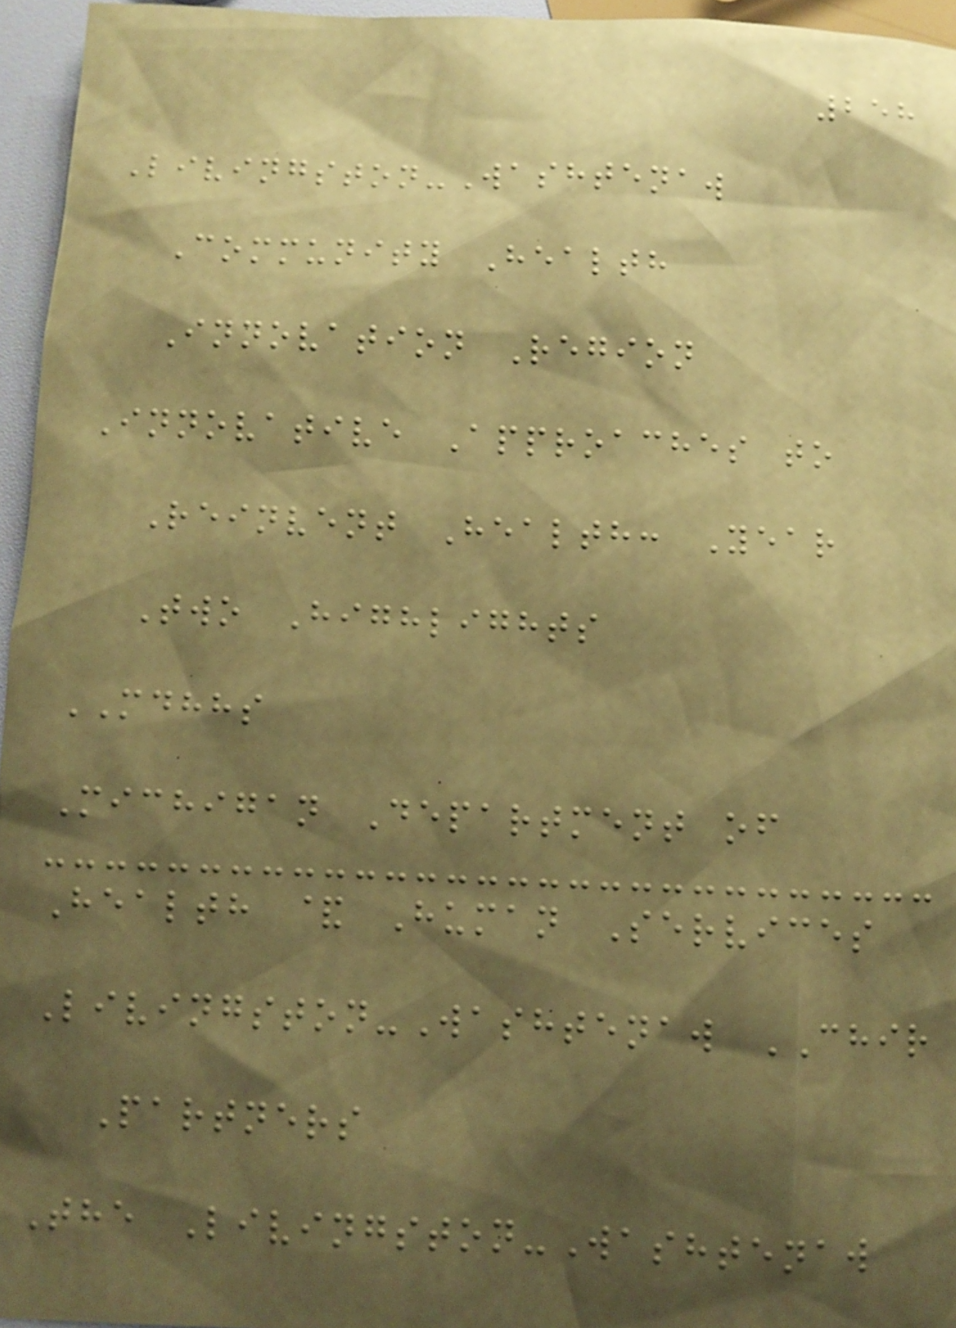258
Livingston-Washtenaw
Community Health
Innovation Region
Innovative Approaches to
Reinvent Health: Year
Two Highlights
MDHHS
Michigan Department of
Health & Human Services
Livingston-Washtenaw CHIR
Partners
The Livingston-Washtenaw
